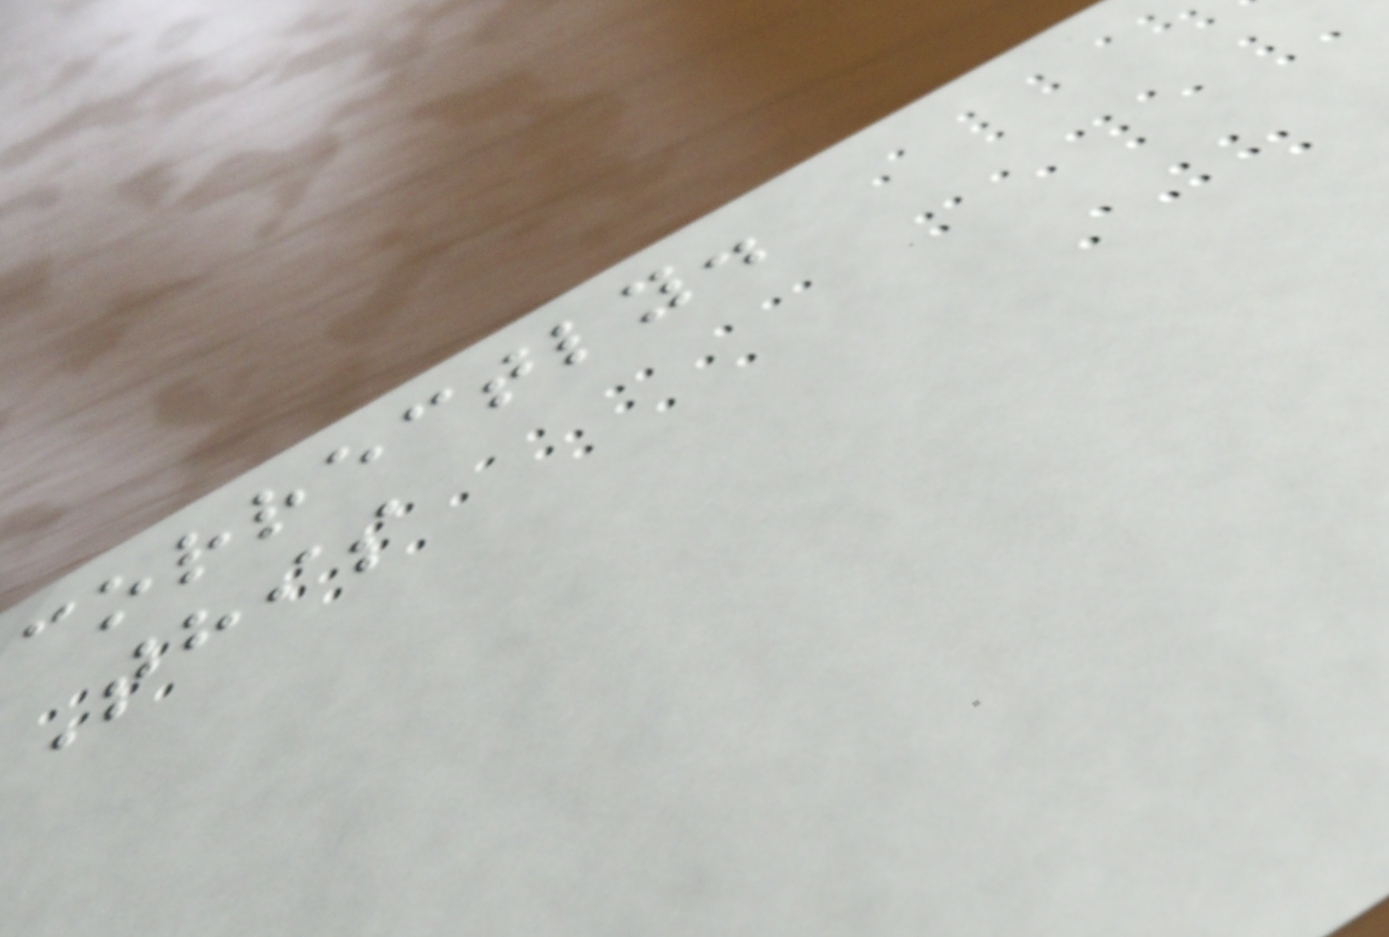correctly.
This
